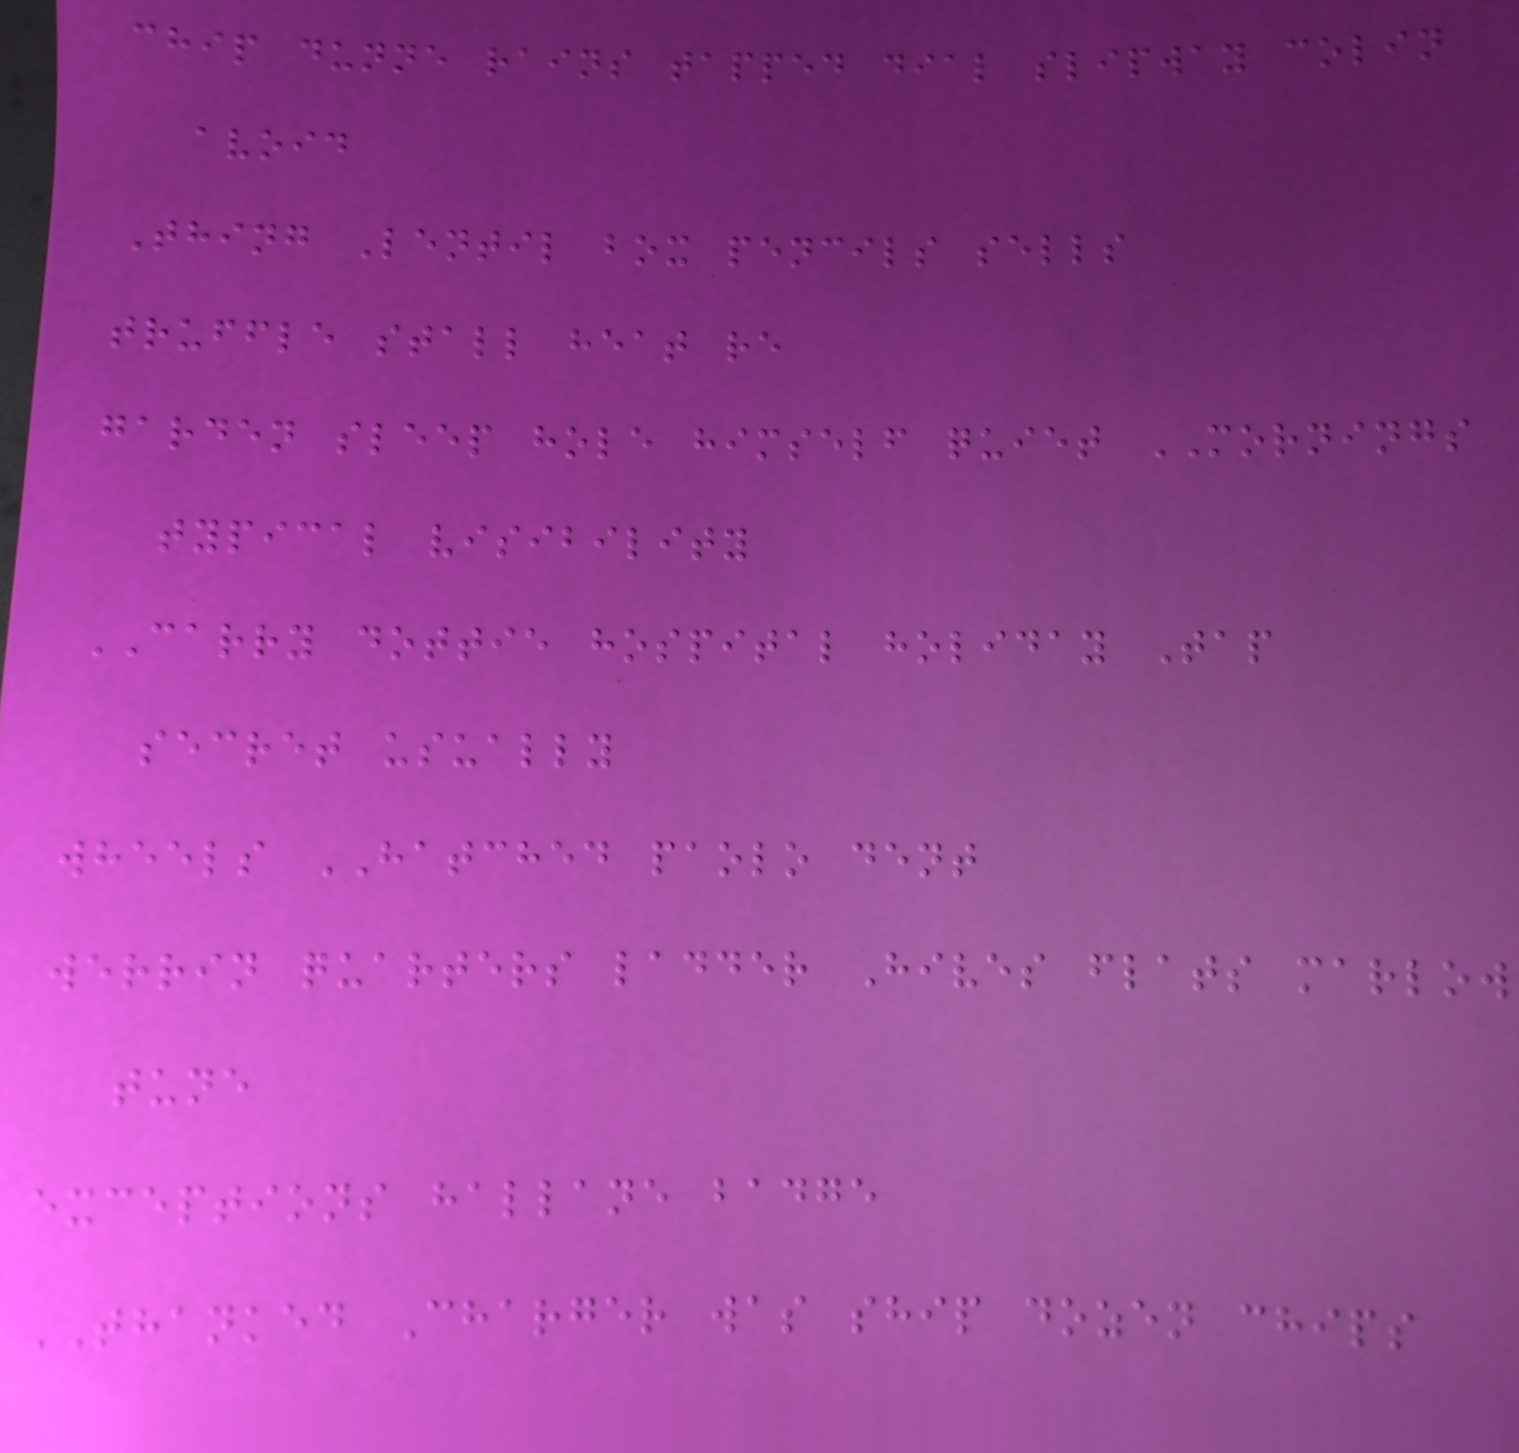chip dunne rains tapped dial slipway colin
avoid
Thing Lentil box pencils sells
truffle stall heat re
garden sleep hole himself quiet MORNINGS
typical visibility
CARRY dottie hospital holiday Tap
secret usually
wheels HATCHED paolo dent
werrin quarters ladder Hives flats marlow
tune
exceptions hallane badge
THANKED Charger was ship dozen chips
